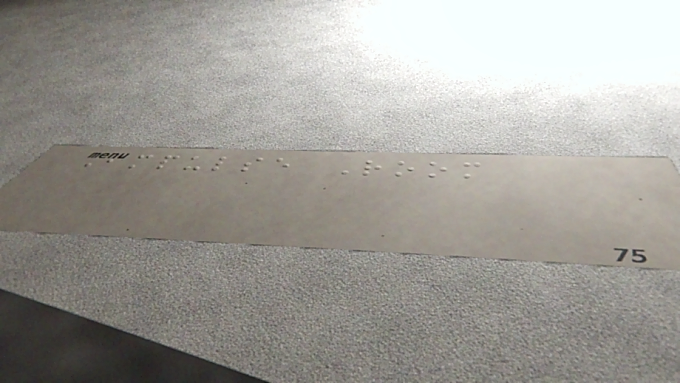Impulse Room
